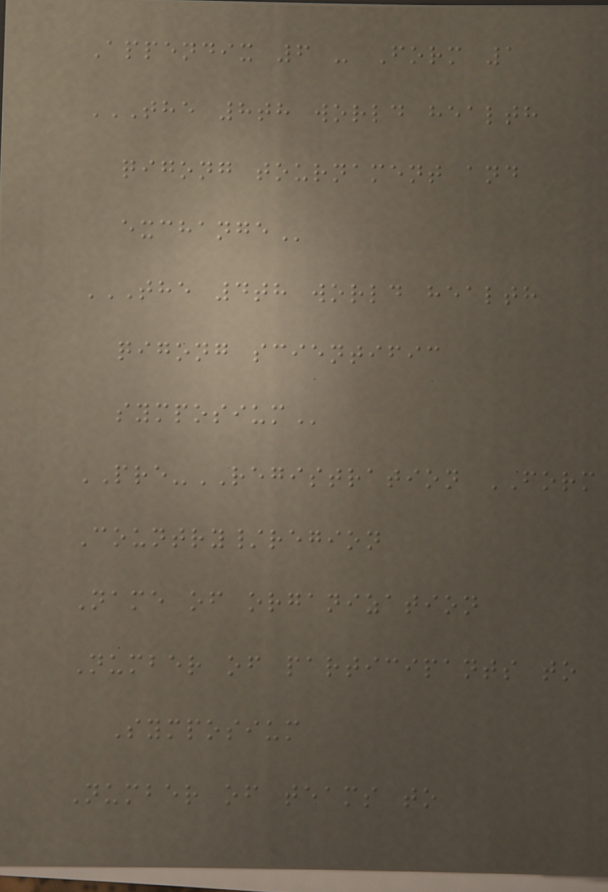Appendix 6 - Form 1
THE 8TH WORLD HEALTH
QIGONG TOURNAMENT AND
EXCHANGE
THE 4TH WORLD HEALTH
QIGONG SCIENTIFIC
SYMPOSIUM
PRE-REGISTRATION FORM
Country/region
Name of organization
Number of participants to
Symposium
Number of teams to
